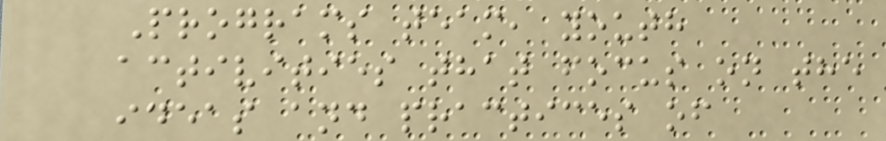Programs team, youth
activities that focus on the
ideas and practices of
